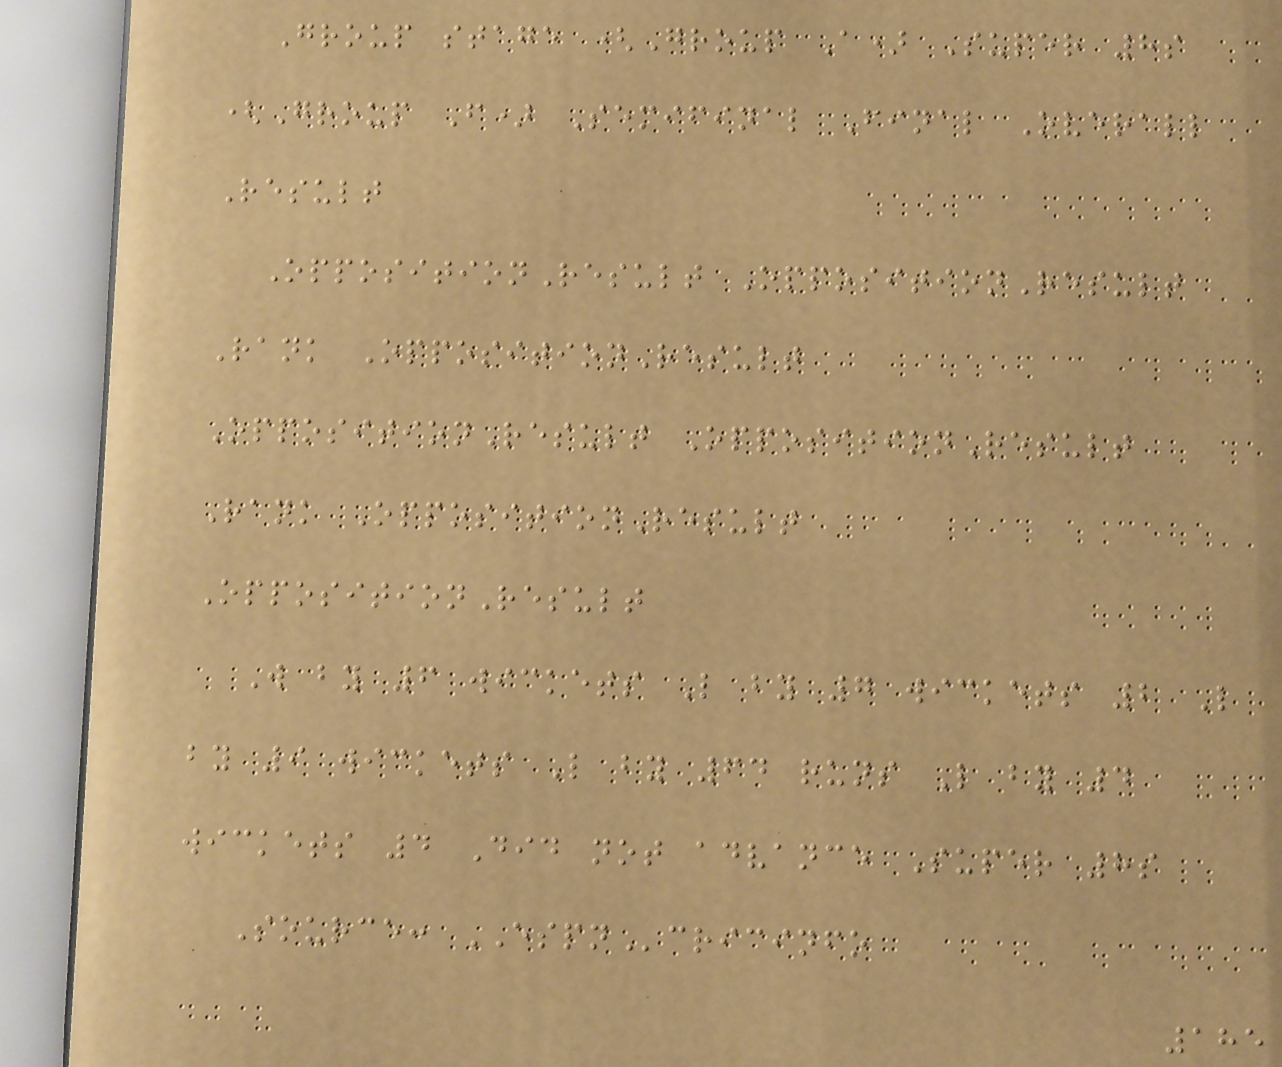Group stage (Group A) Super 8s
(Group F) Semifinal Final Overall
Result
OppositionResult OppositionResult
Rank OppositionResult
OppositionResult OppositionResult
Rank OppositionResult
OppositionResult
W by 6 wickets L by 7 wickets 2 L
by 9 wickets L by 64 runs L by 4
wickets 4 Did not advance Super 8s
Source: ESPNcricinfo
185
